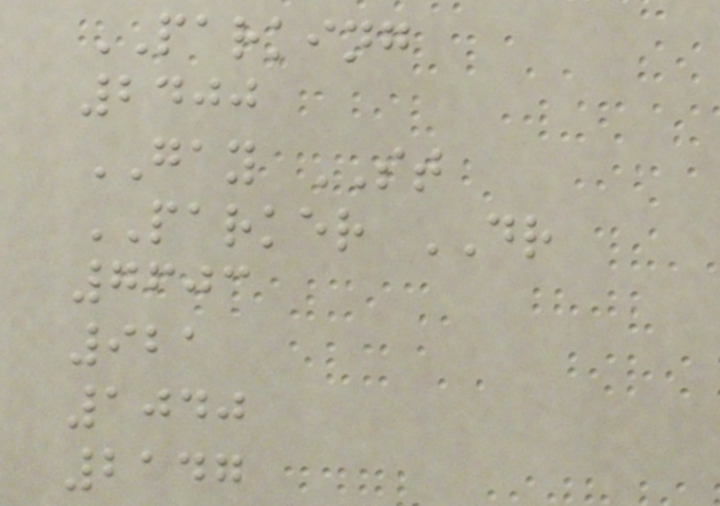PARKING
2400
GAY ST
PARKER DR
7603
921
1040
2147
